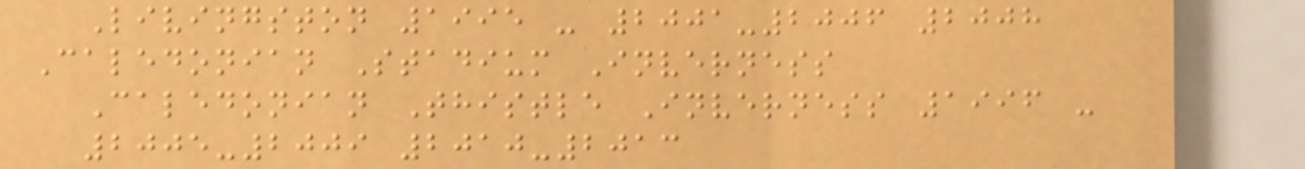Livingston 1995 - 2001-2006 2008
Caledonian Stadium Inverness
Caledonian Thistle Inverness 1996 -
2005-2009 2010-2013
